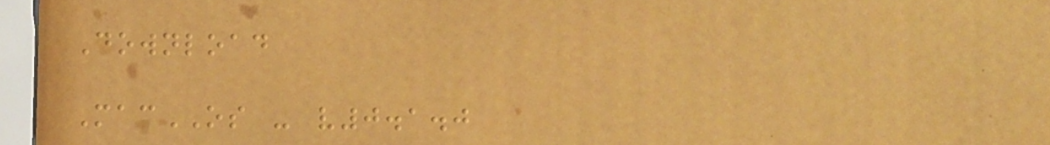Download
MacOS - v0.1.0
